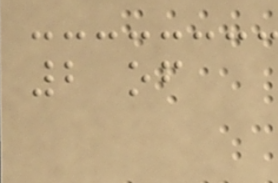2 of
